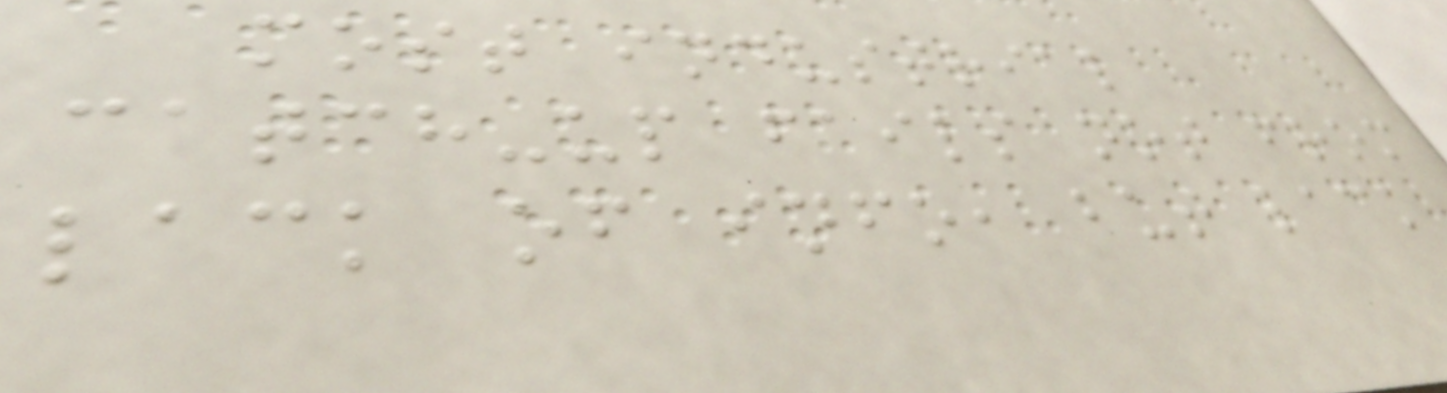most industrial
catch-up fails not from
lack of info, but lack
